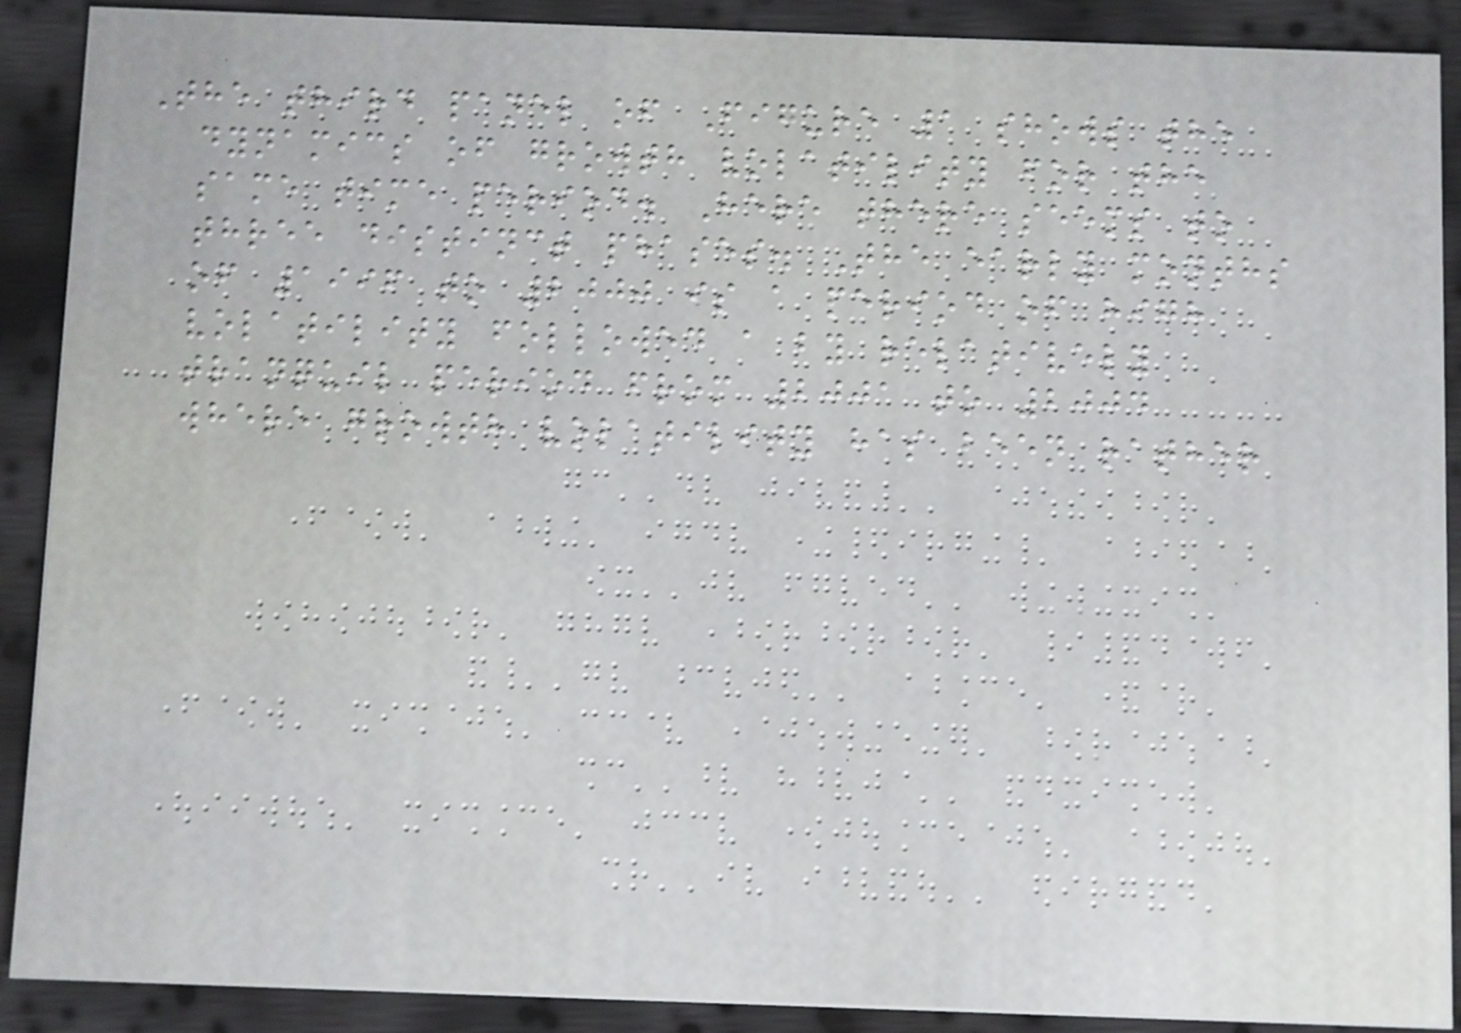The third panel of Figure 1 shows the
dynamics of growth volatility for the
same time period. Here there seems to
three distinct phases. The early months
of 1996 to 2000 is a period of high
volatility followed a by relatively
tranquil period from 2001 to 2004
where growth volatility has been rather
